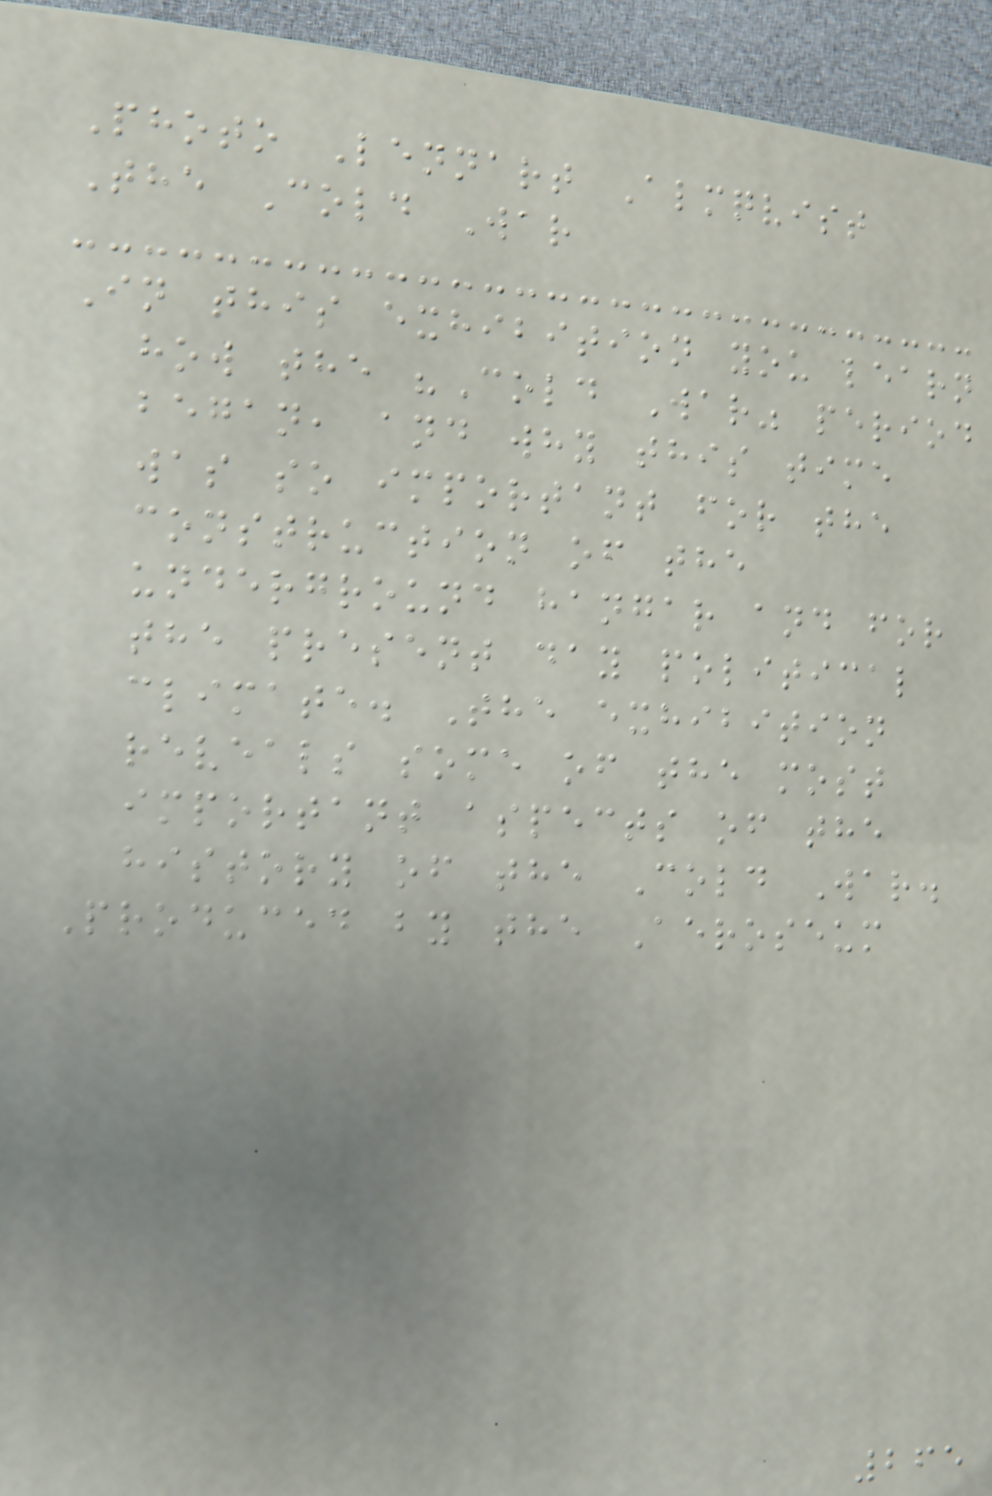Photo Lennart Almqvist
The Cold War
In this exhibition you learn
how the "Cold War" period
began, and why this time
was so important for the
construction of the
underground hangar and for
the present day political
climate. The exhibition
reveals some of the most
important aspects of the
history of the Cold War.
Produced by the Aeroseum
265
